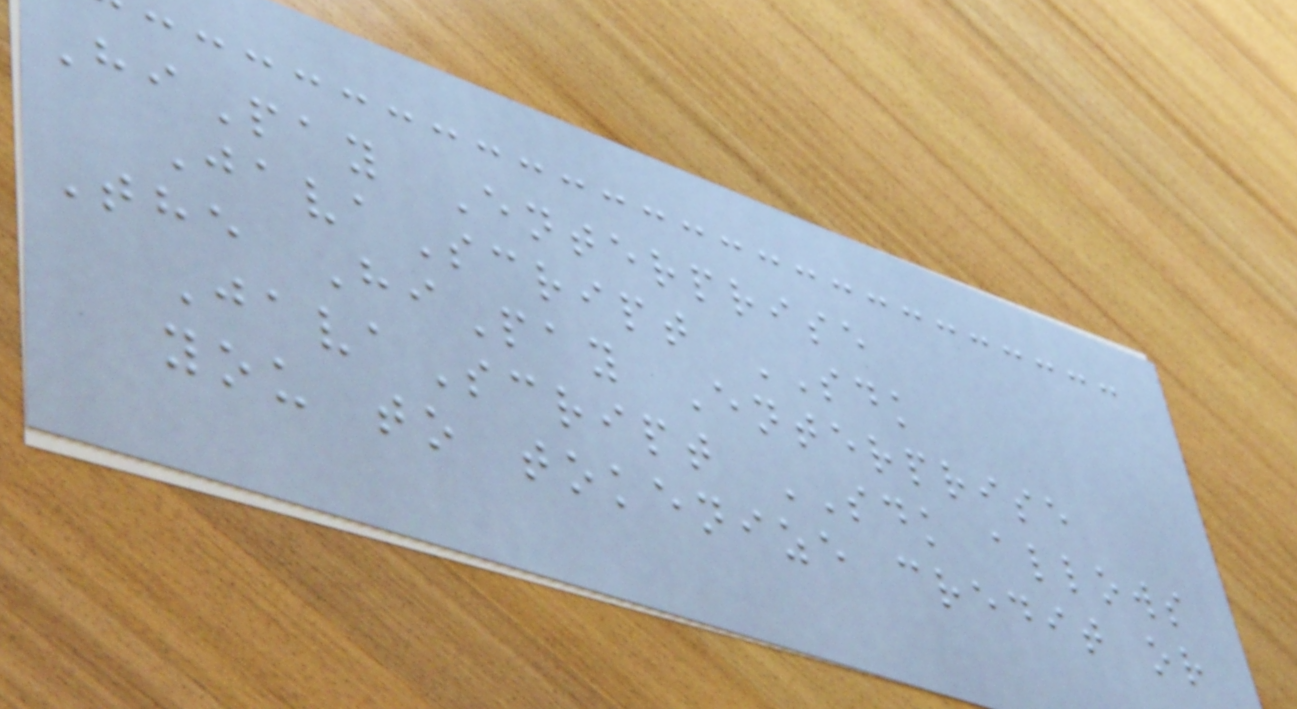HiPay Enterprise
JavaScript SDK
The HiPay Enterprise
JavaScript SDK allows
you to tokenize credit or
